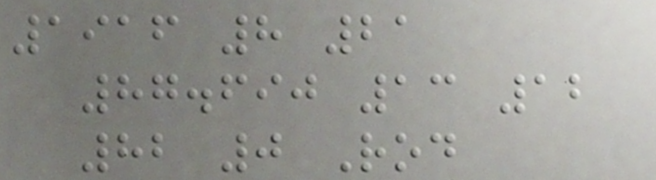1916 8 21
87.690 13 12
82 0 Rod
